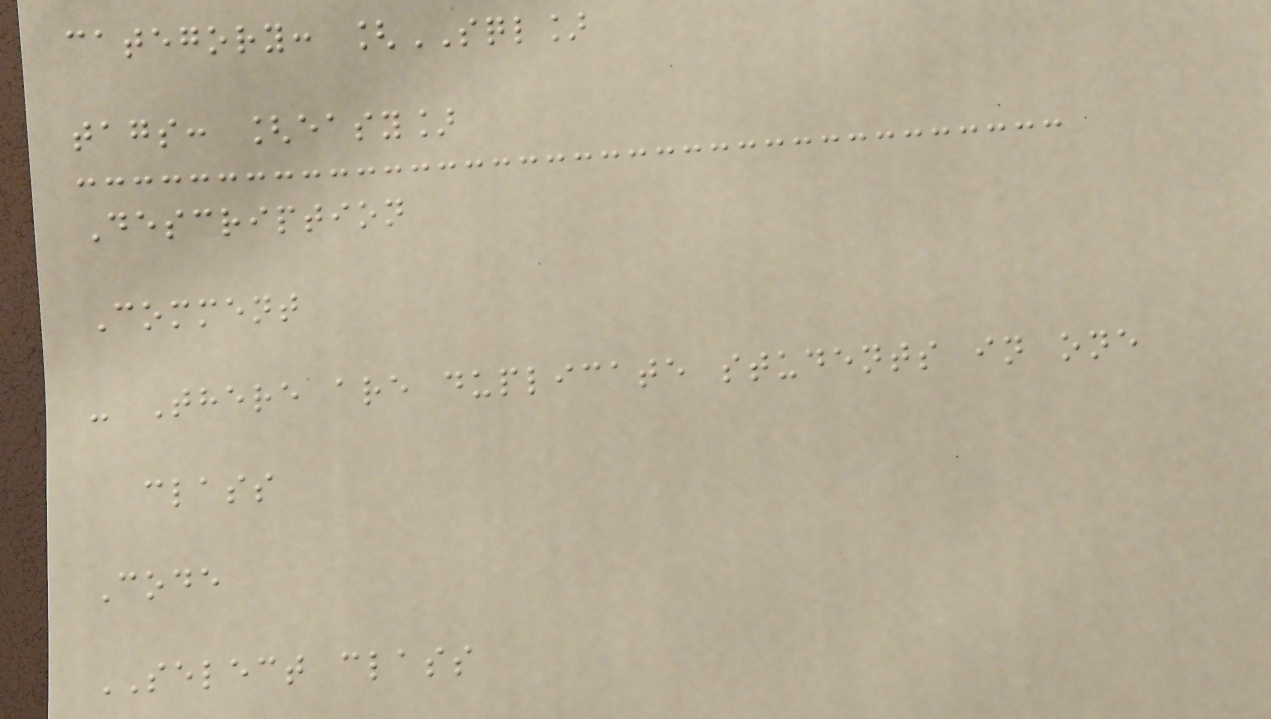category: [SQL]
tags: [easy]
Description
Comment
- There are duplicate students in one
class
Code
SELECT class
